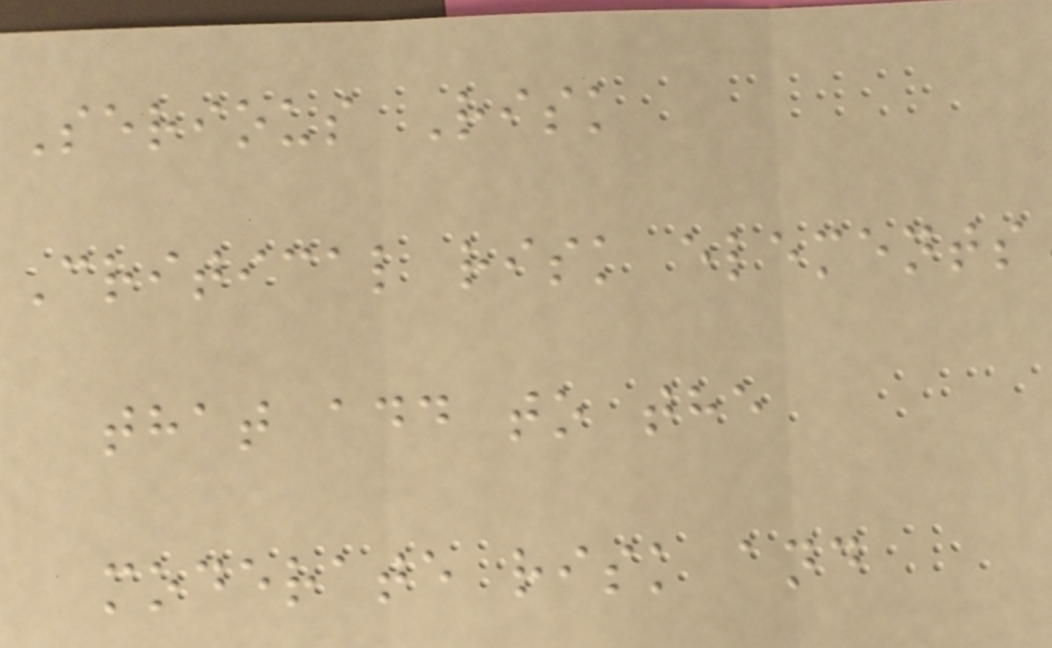Serious Risk
Critical risk elements
that add to the
moderate risk and
